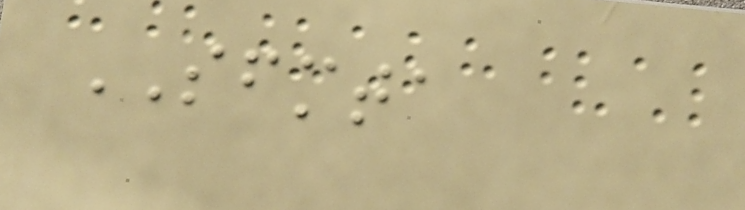SFMTA
